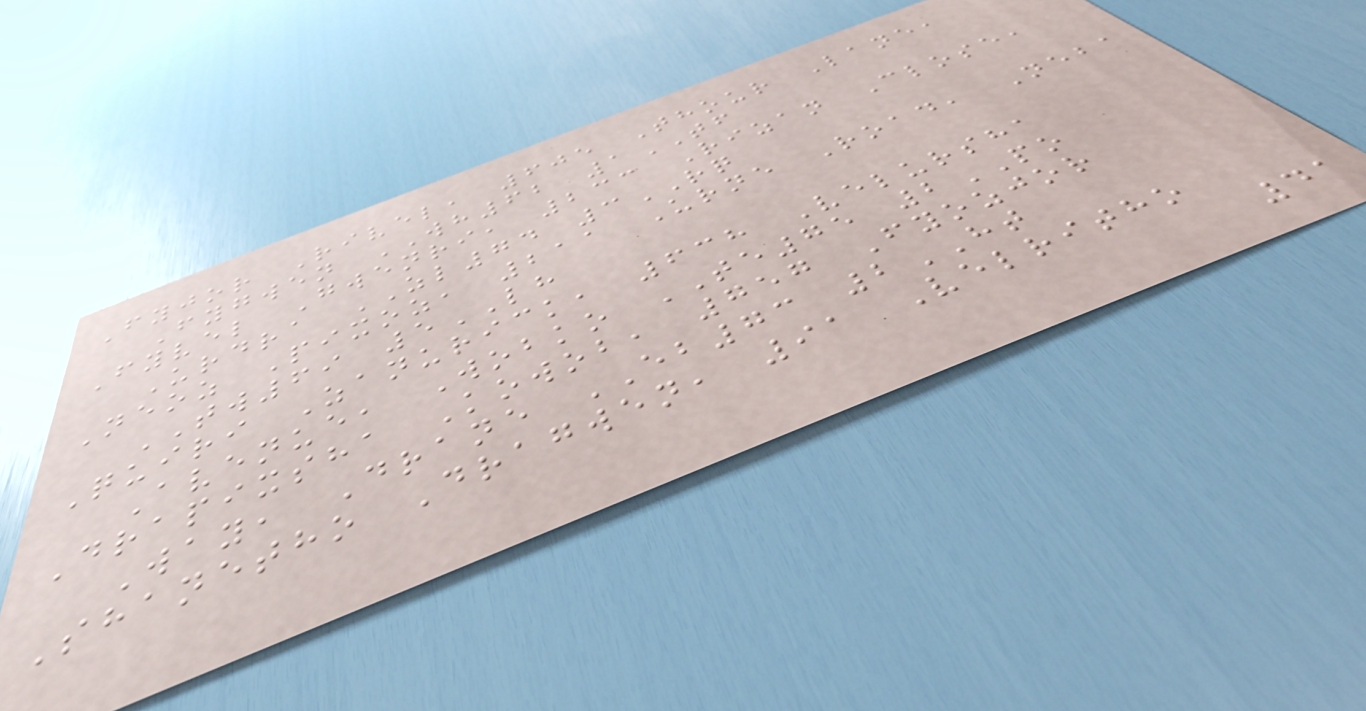Fyjor Rivel, 605 Thour Lane,
Fygwen WH62 1TF
Fyvel Gwenri, 233 Rizan Close,
Urdra ZL74 3RQ
Neoz Pixoz, 211 Urne Road, Neba
TW69 5LH
Quiri Zanurick, 638 Velursha
Avenue, Wobko TE75 2PO
Drapixsha Kowob, 757 Fyozjor
Way, Drane EB73 2HT
Shanetho Dragwen, 91 Velritho
41
